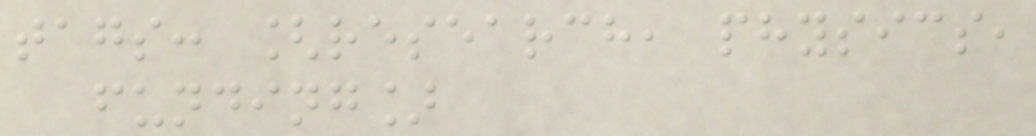tags: [research, physics,
funding]
